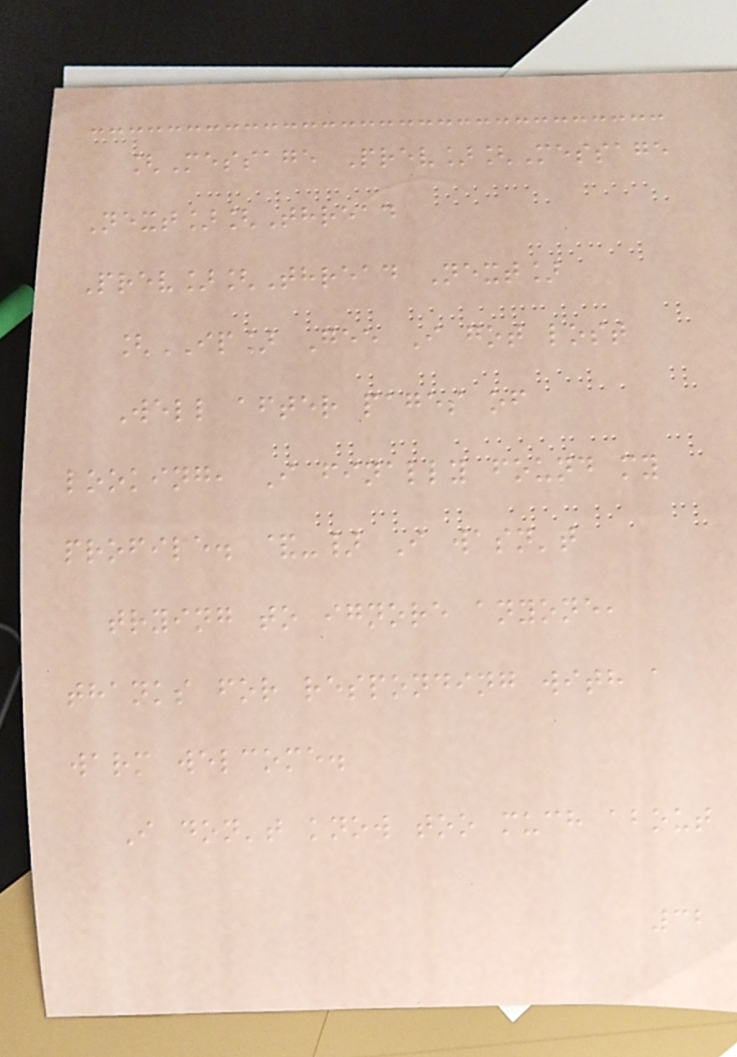[Message Prev][Message
Next][Thread
Prev][Thread Next]
[IP] Gee I got lost
Well after pages of
looking, I finally found my
profile. &-} I wasn't
trying to ignore anyone,
thanks for responding with a
warm welcome.
I don't know too much about
32
